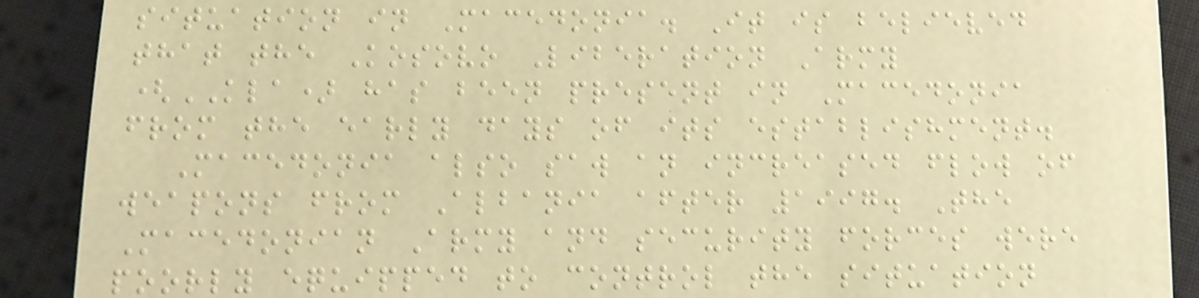situation in Macedonia. It is believed
that the Kosovo Liberation Army
(KLA) has been present in Macedonia
from the early days of its establishment.
Macedonia also saw an increased flow of
weapons from Albania after 1997. The
Macedonian Army and security forces were
poorly equipped to control the situation
